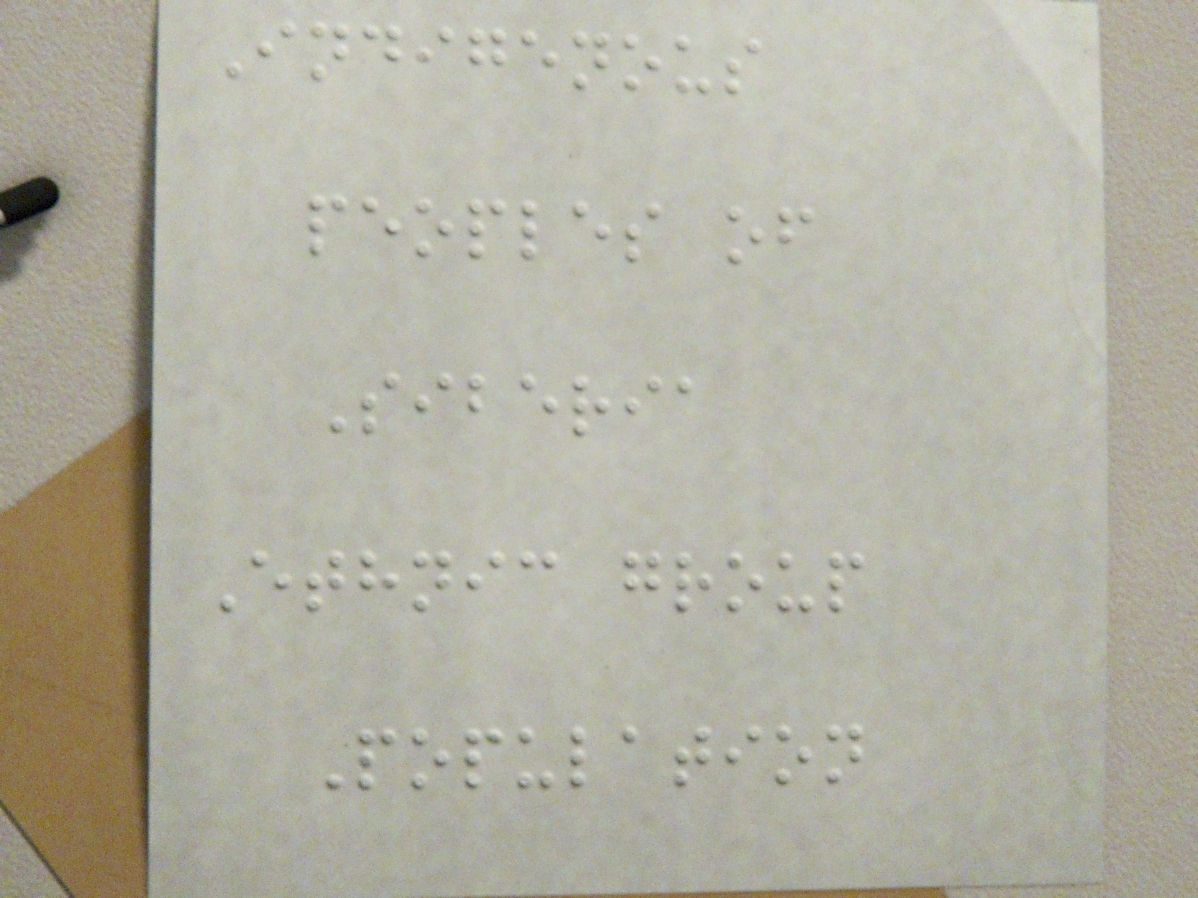Indigenous
peoples of
Siberia
Ethnic group
Population
